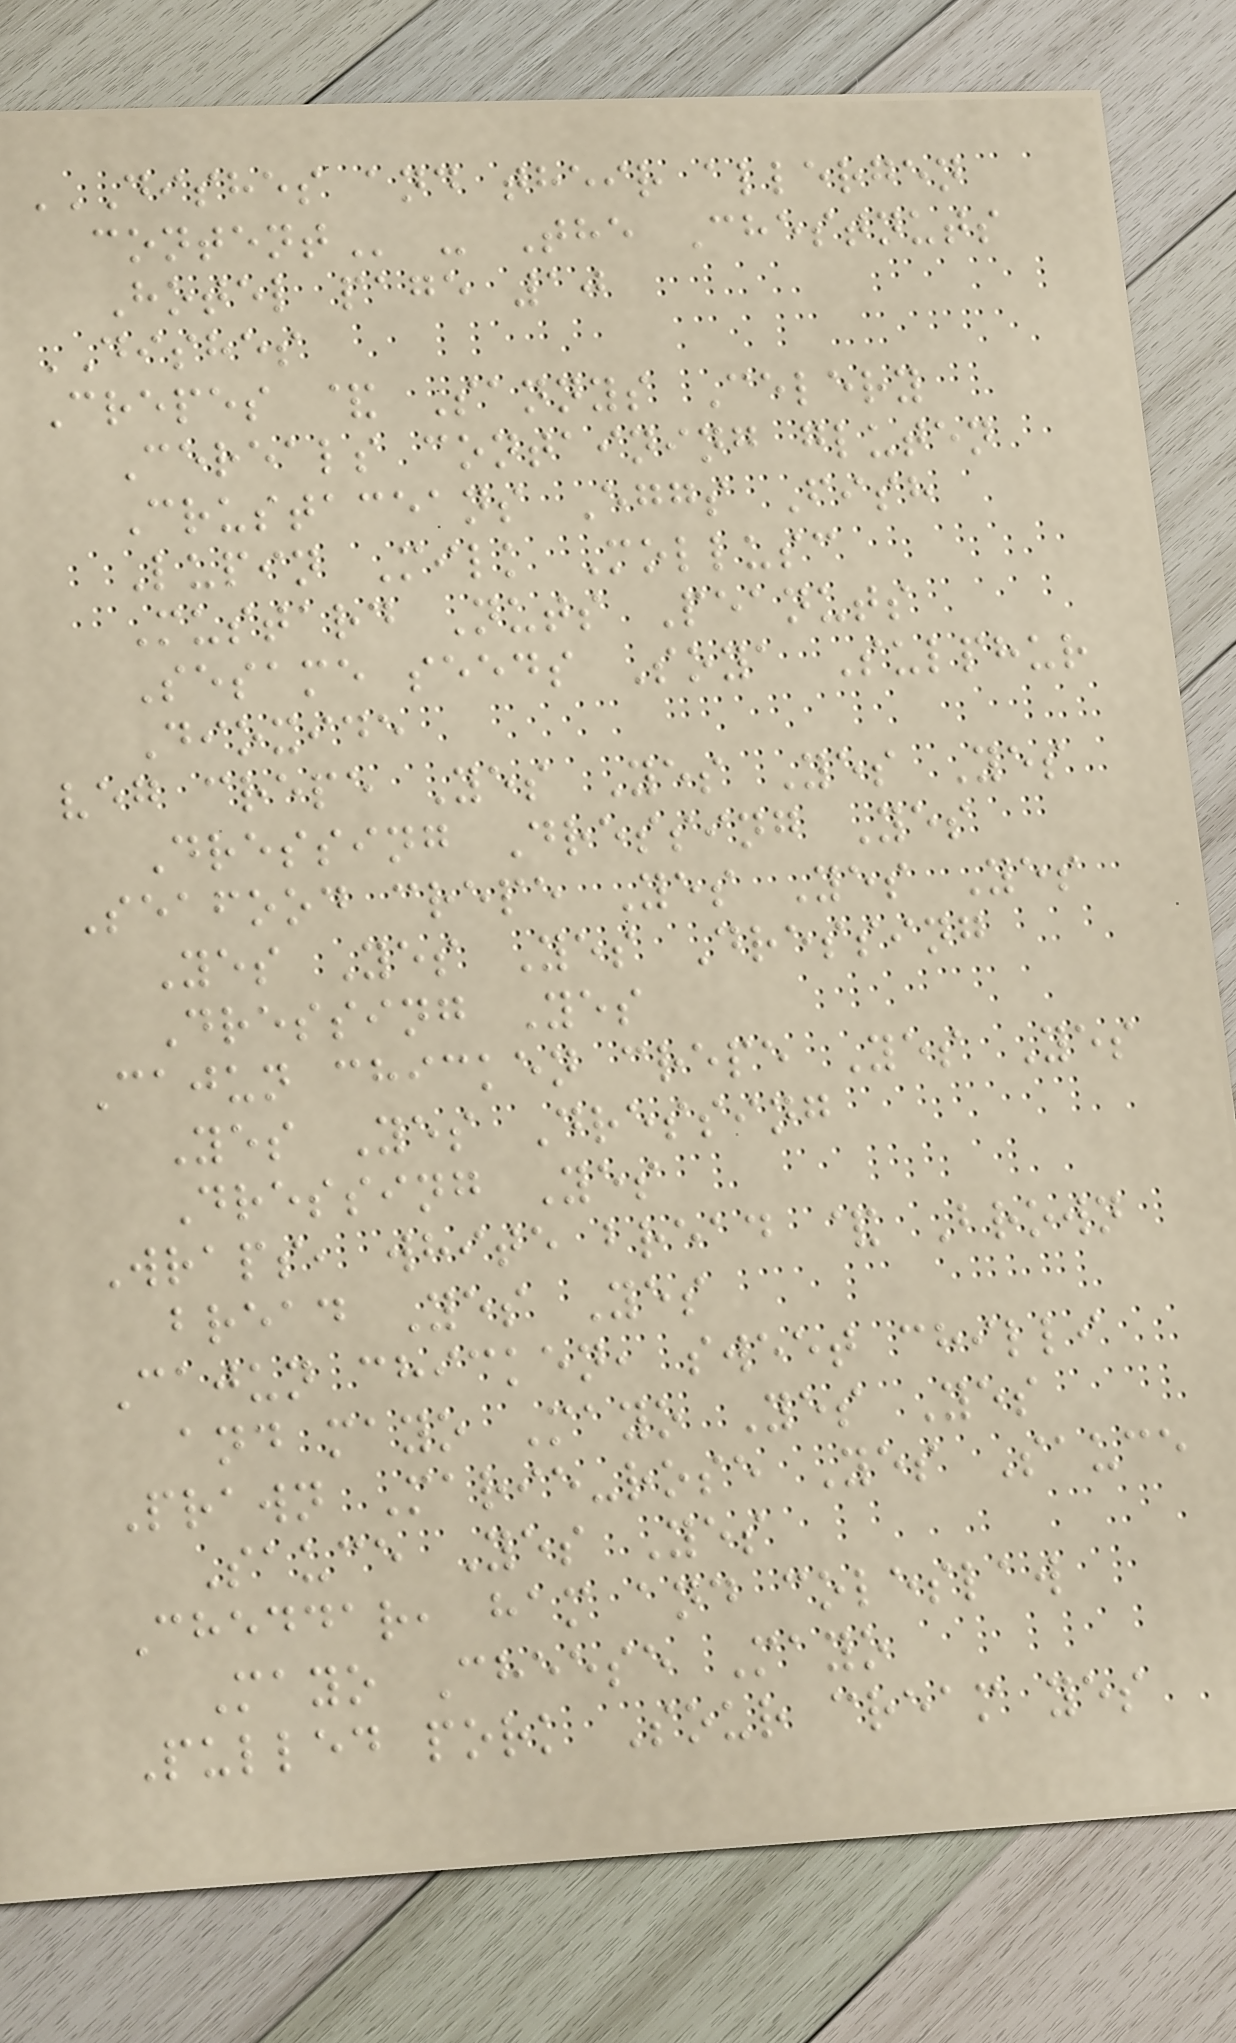DISHES AND THEIR ALLERGEN
CONTENT - The Chestnuts
Hotel page 10
DISHES
Crepes & Sannys Celery
Cereals containing gluten
Crustaceans Eggs Fish
Lupin Milk Mollusc
Mustard Nuts Peanuts
Sesame seeds Soya Sulphur
Dioxide
veg crepe Yes Yes Yes Yes
Dressing Dressing Yes
Seafood crepe Yes Yes Yes
Yes Yes Yes Dressing
Dressing Yes
Cajun chicken crepe Yes Yes
Yes Yes Dressing
Dressing Yes
Wraps, white bread & Brown
bread Yes Yes
Cajun chicken, sweet chilli
and mayo Mayo Yes Yes
Prawn Marie-rose Yes Sauce
Sauce Yes Yes
Cheddar, ham and coleslaw
Mayo Cheese Mayo
Pulled pork Sour cream yes
